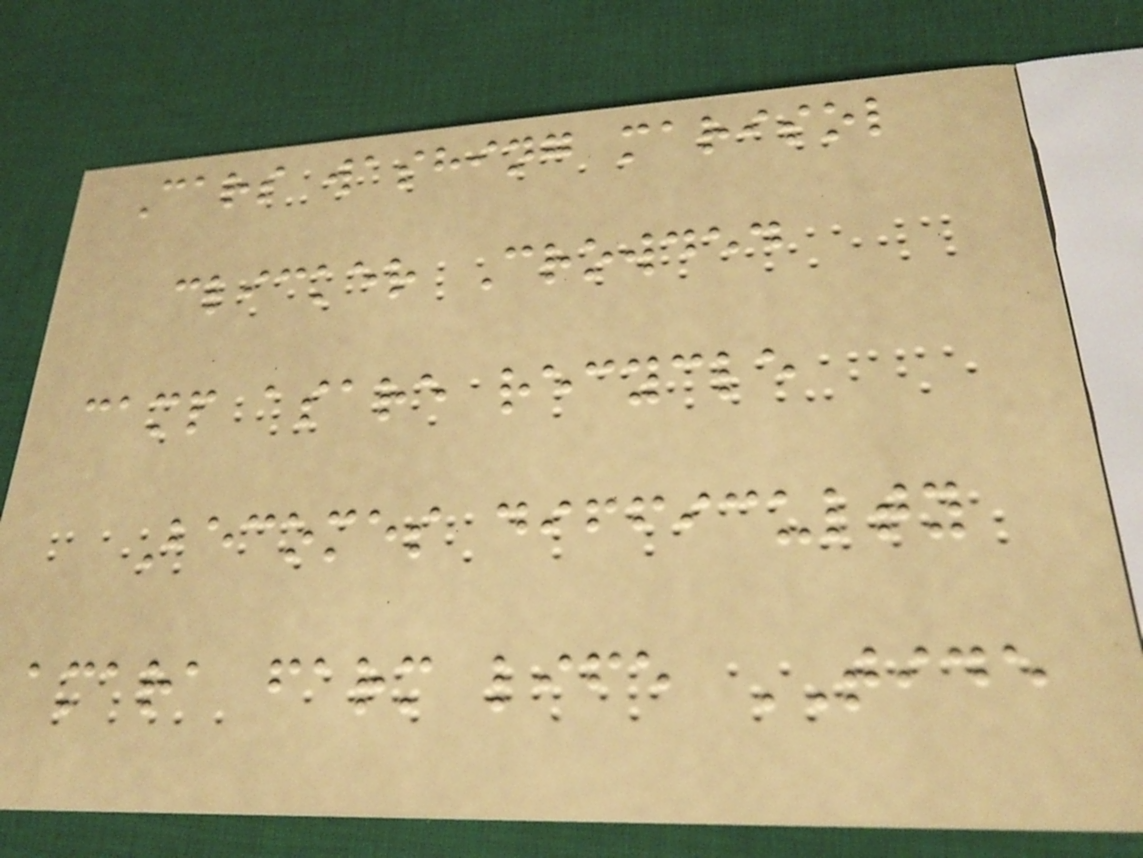Cars washing marisol
clicker Crowded
camp asare recycle
Becomes difficulty
amara farm life TIDE
